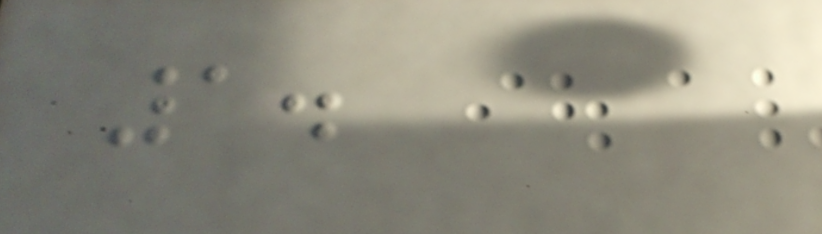1.
